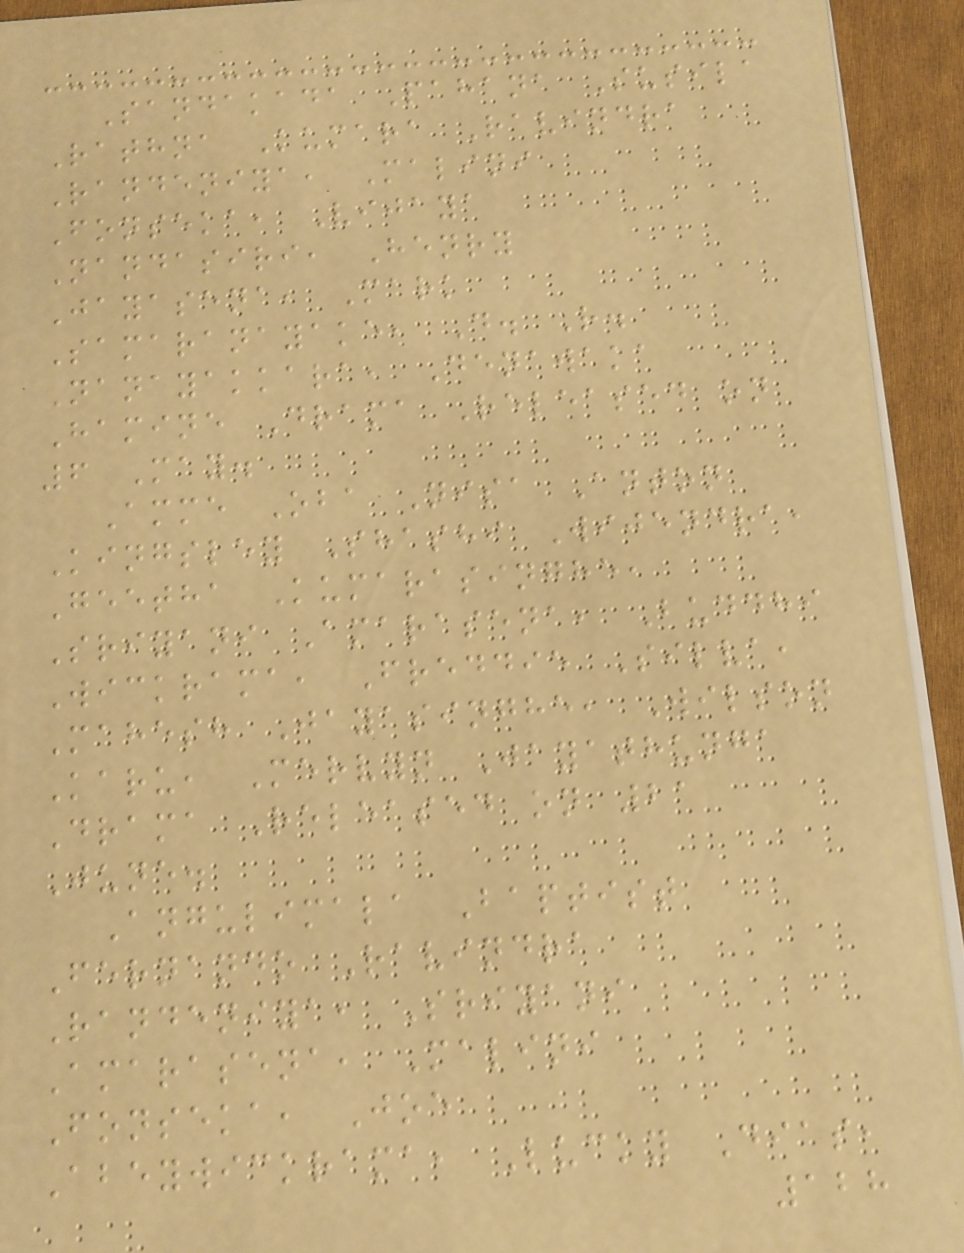Sandakada Pahana Susila
Rathna Kumara Ravindra
Randeniya, Malini
Fonseka, Vijaya
Nandasiri, Henry
Jayasena, Mark
Samaranayake, D. R.
Nanayakkara, Denawaka
Hamine Drama Released on
6 May.
Amme Oba Nisa Anton
Kingsley Shashi Wijendra,
Geetha Kumarasinghe,
Sriyani Amarasena, Buddhi
Wickrama, Freddie Silva,
Mahesh Jayasinghe, Wilson
Karu, Mervyn Jayathunga
Drama Released on 21
June.
Angulimala Baptist
Fernando Ravindra
Randeniya, Sriyani
Amarasena, Malini
Fonseka, Joe
Abeywickrama, Lucky Dias,
128
